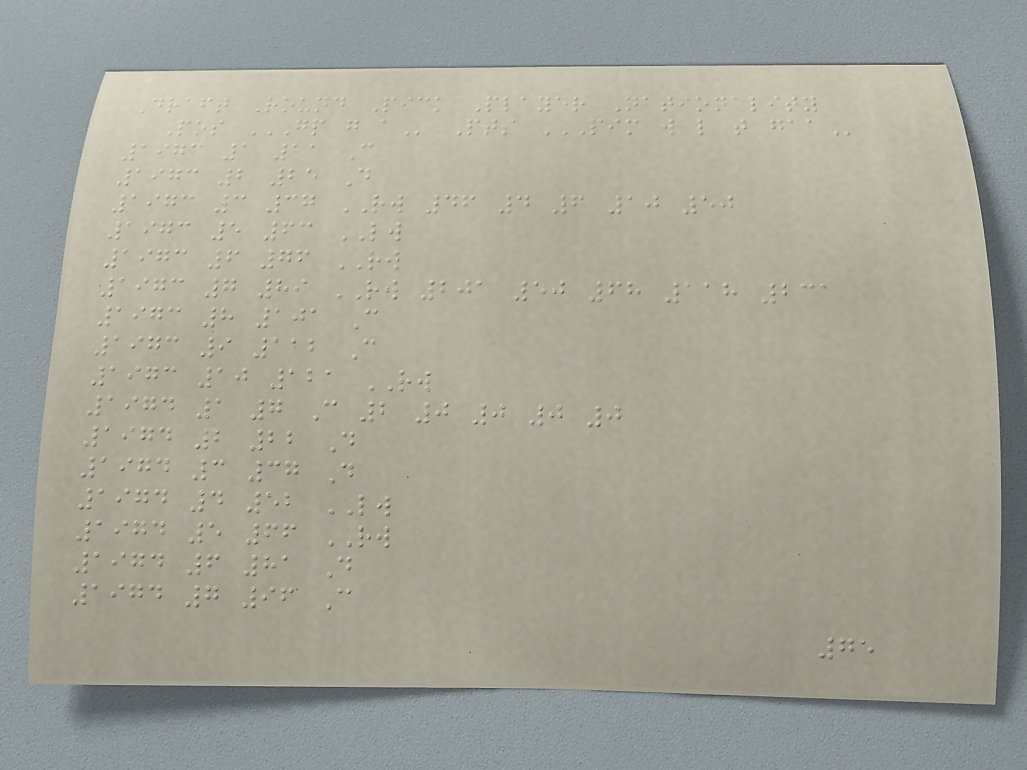Draft Round Pick Player Nationality
Pos GP G A Pts PIM W L T GAA
1973 1 11 C
1973 2 25 D
1973 3 37 RW 46 4 6 10 50
1973 5 63 LW
1973 6 76 RW
1973 7 89 RW 201 50 68 118 231
1973 8 101 C
1973 9 112 C
1973 10 121 RW
1974 1 7 C 2 0 0 0 0
1974 2 22 D
1974 3 37 D
1974 4 52 LW
1974 5 66 RW
1974 6 81 D
1974 7 96 C
75
